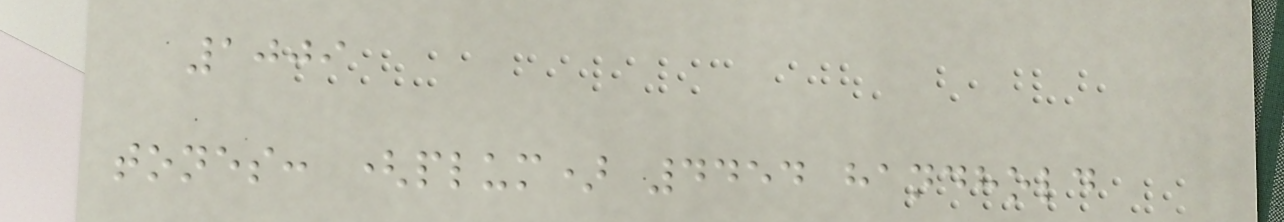1009
tones: (plum) 4454 handhold
